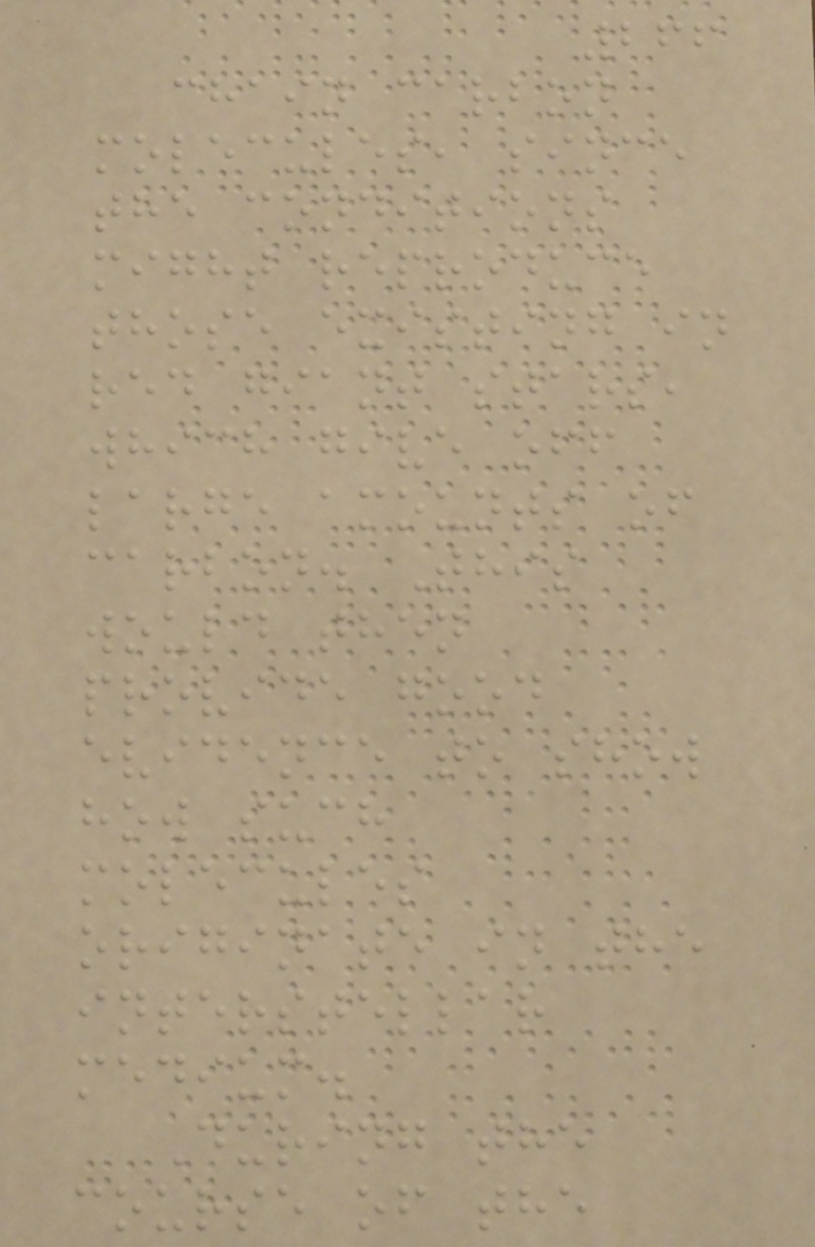266
chain carbon
molecules, since
the conditions
might reproduce
those existing in
red giant stars,
which give off
large amounts of
carbon. This
would then
provide good
evidence to show
how such
molecules
originate in the
interstellar
medium.
During the
course of the
